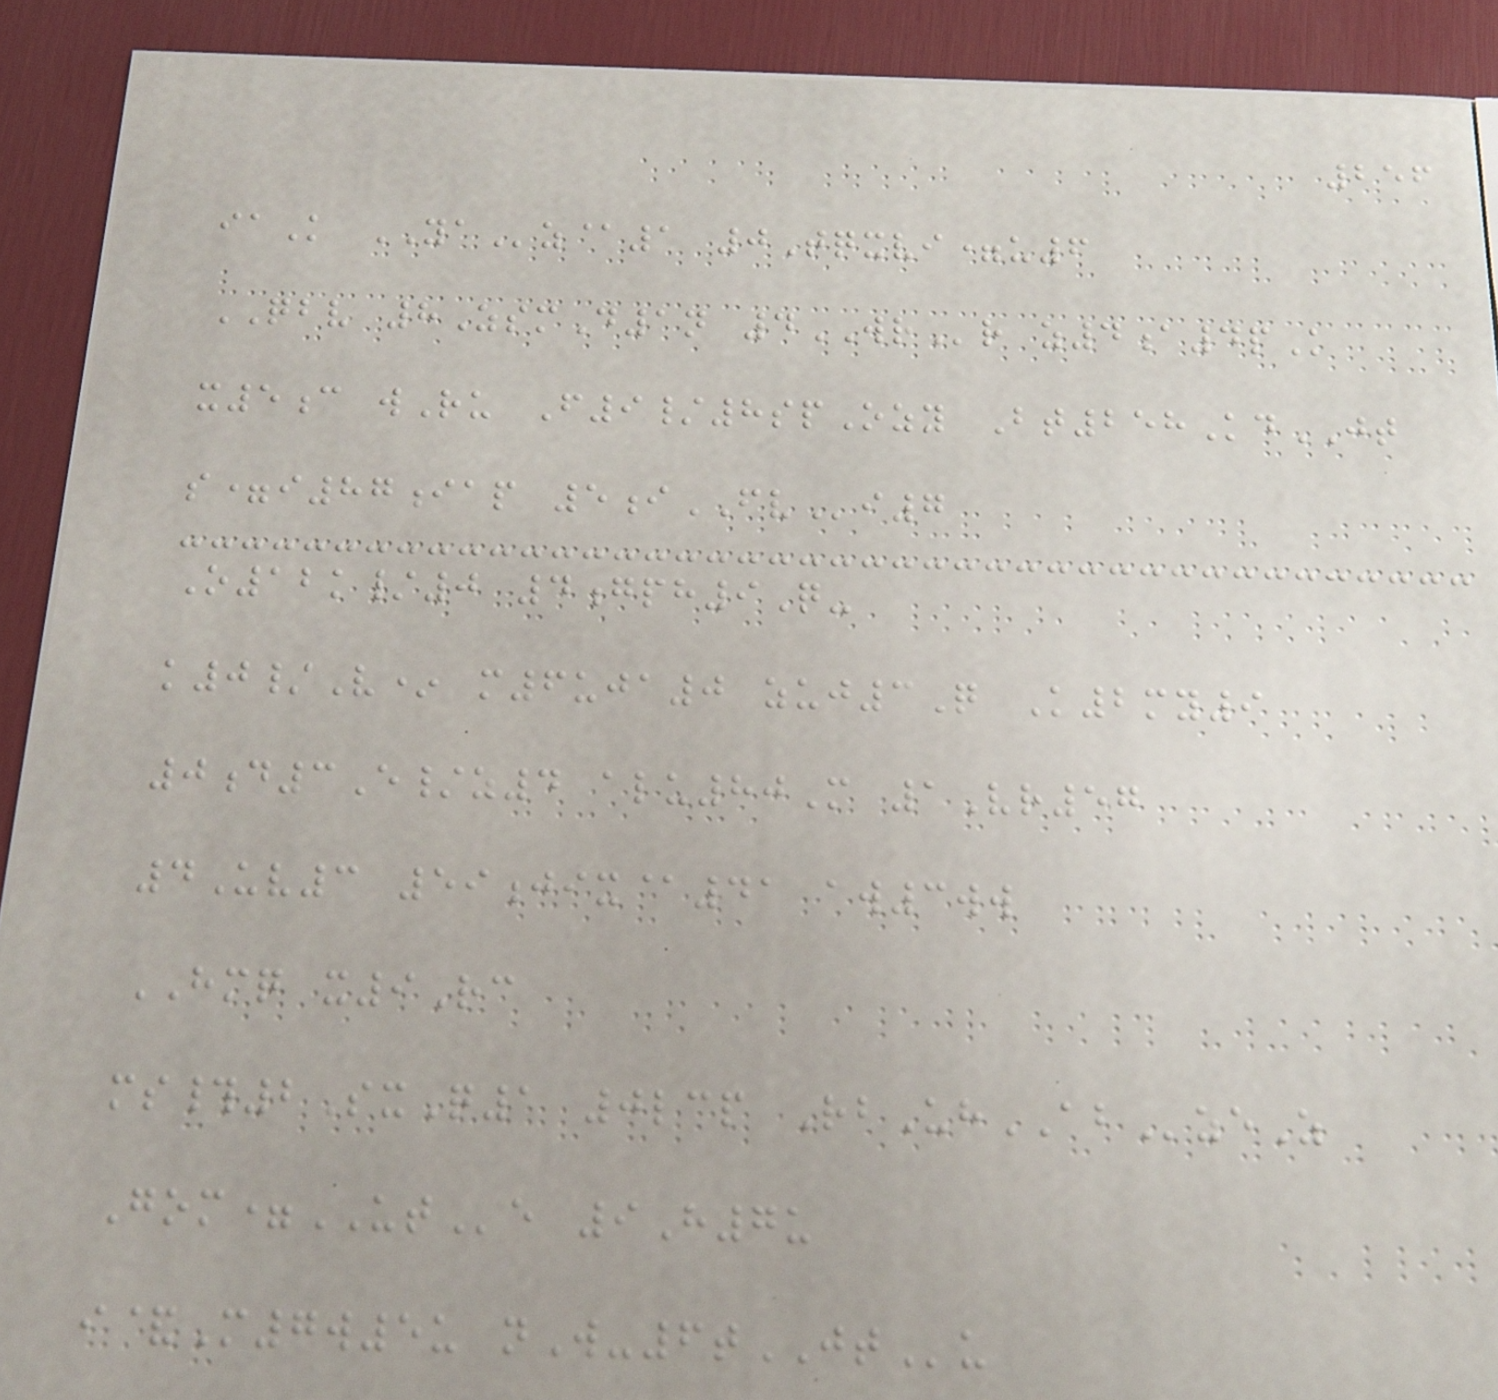256
iaK YAz@1 0Tqxvi=u6
QBV 8ZsmD1n 4WRr z4a4pK
x5c wRu F9/8spOzy Bt258KdJT
s=i87iap 5iFVi7
O12k/0 4gph9Q-
k0/V* m6uja0 zuj3Q K2my9
0d3E/z4 alu80M 1Vr57
4Uv3 59jix@41 aw3ww
HMQ x9Rc
ms#2SxQ1 0lcp RbUhABzeZ
Gom=UTe 9H7u
i&M7w5u nW-6tJTu
